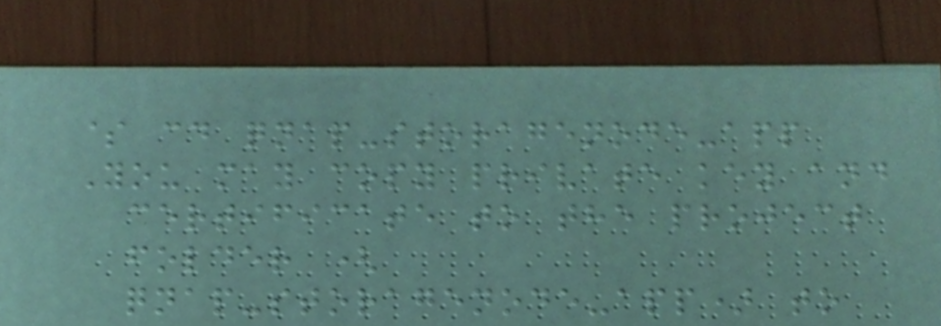$ cd qnap-storagenode-app
You may copy private key and
certificate to the project
folder (
qnap-storagenode-app) to
